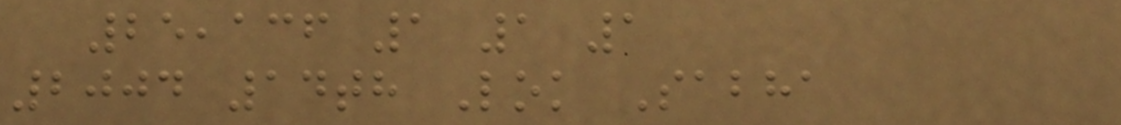25,136 1 1 1
2004 14th Lok Sabha
